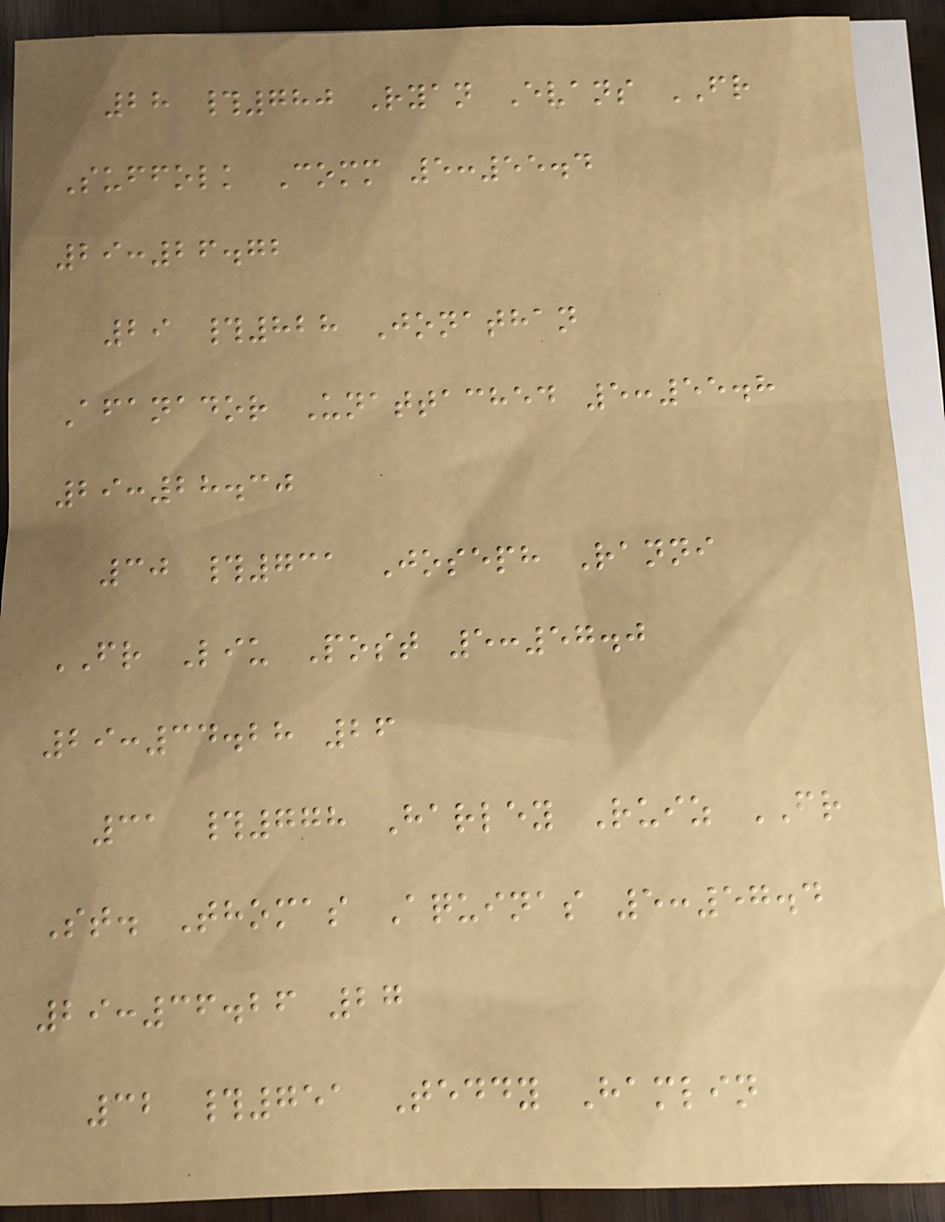28 #780 Ryan Evans FR
Suffolk Comm 5:55.4
29:26.72
29 #828 Jonathan
Afanador Unattached 5:55.8
29:28.30
30 #731 Joseph Ranni
FR Liu Post 5:57.0
29:34.28 26
31 #778 Harley Ruiz FR
St. Thomas Aquinas 5:57.4
29:36.26 27
32 #751 Teddy Hamlin
